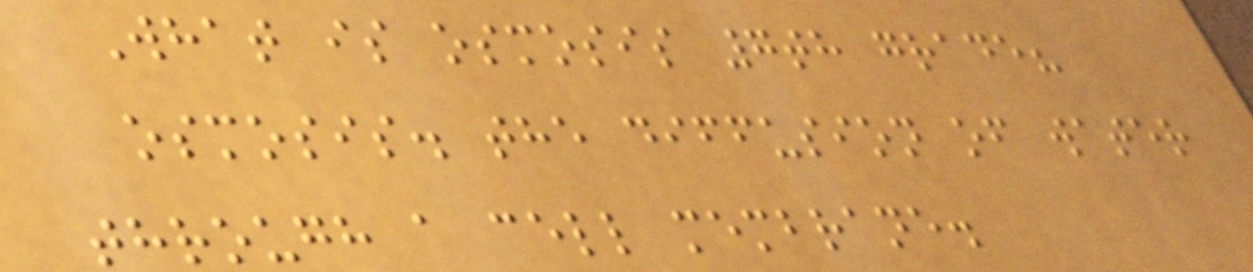What is osmosis 7th grade?
osmosis. the diffusion of water
through a cell membrane.
